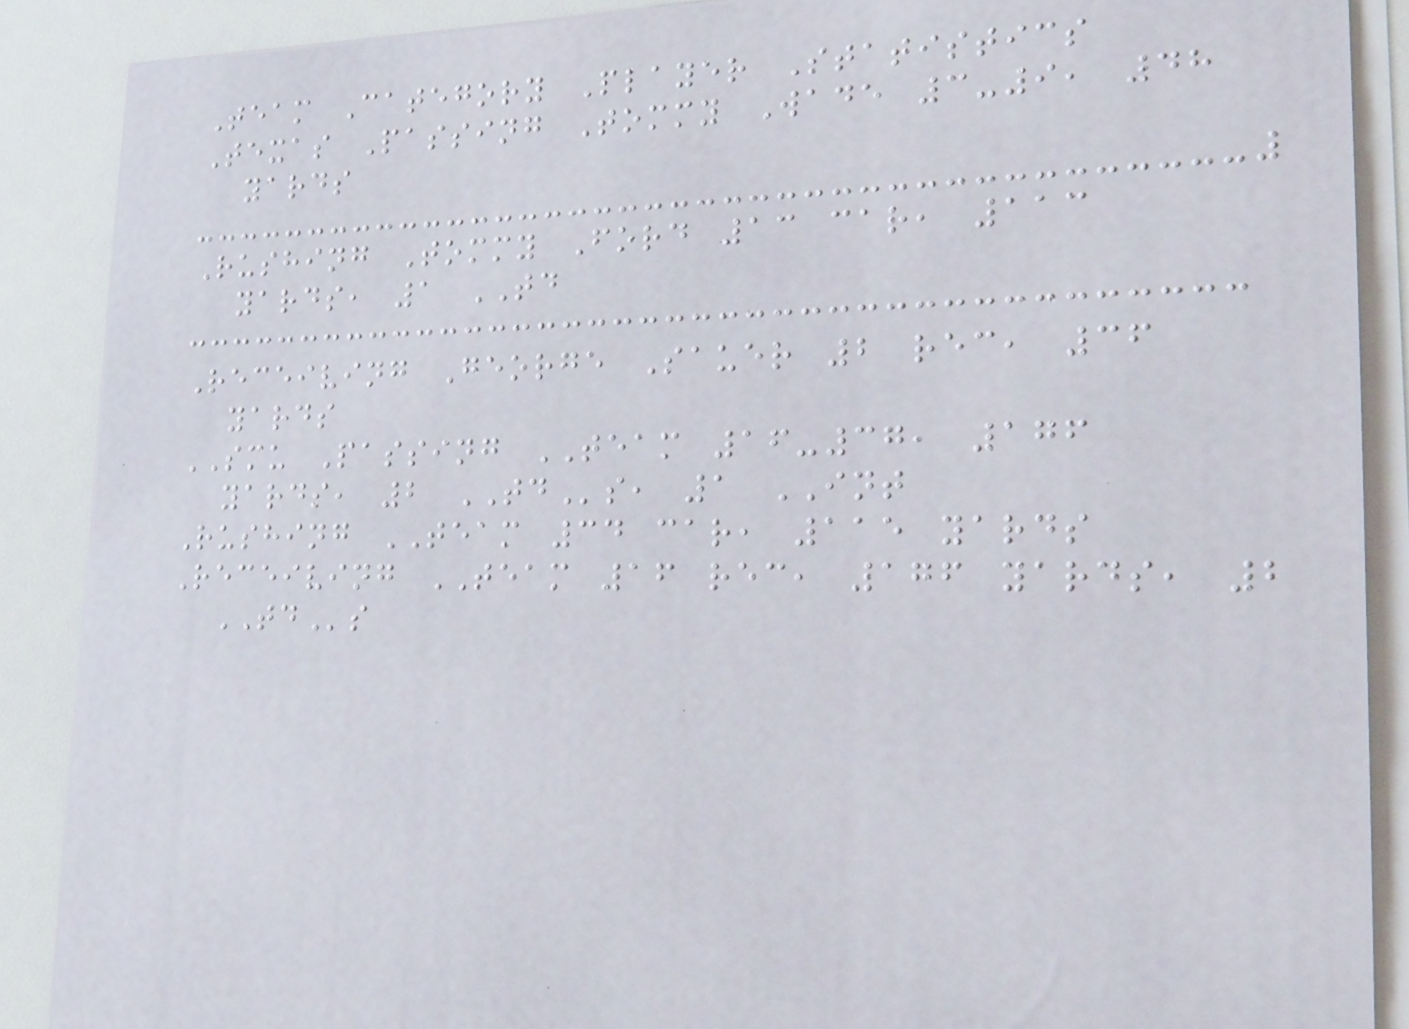Team Category Player Statistics
Texas Passing Tommy Wade 3-9, 48
yards
Rushing Tommy Ford 13 car, 113
yards, 1 TD
Receiving George Sauer 2 rec, 36
yards
SMU Passing TEAM 16-37, 176
yards, 2 TDs, 1 INT
Rushing TEAM 34 car, 115 yards
Receiving TEAM 16 rec, 176 yards, 2
TDs
